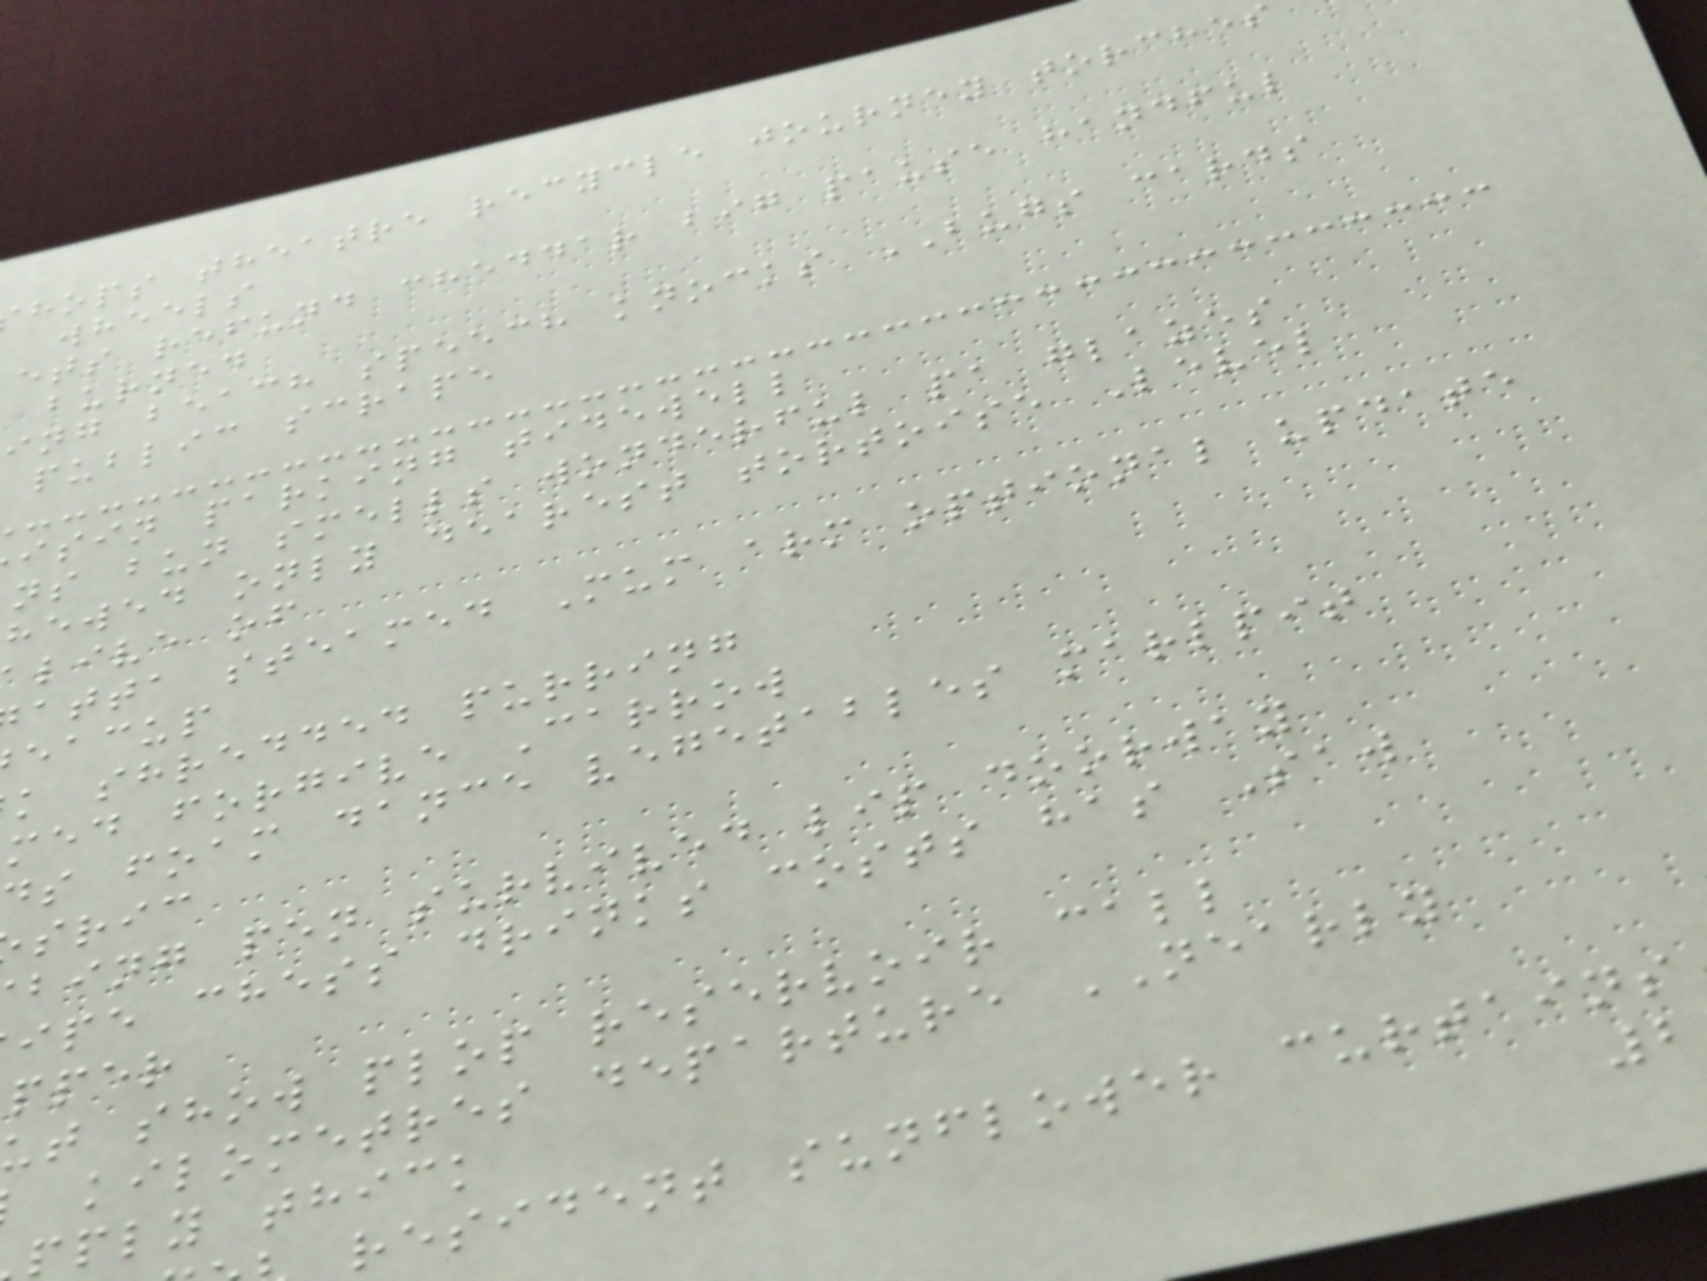hops theatre recycle journey torches
wheels
ets refund cheddar big pause handful
burned
ing beach speech knocks BUGS cards
public scrape
isin parking tidewell
ns bun smells wonderful pa glazes
hewed only dearest tortoise Level
live of
atta steamed Mum arm optional update
eacup
k shredded purring
med forgive Carrow
s foam dance vegetables marlpit
sric
bing pen survived lip doorway
ipe chess drinks costs has Saw
pper
t show plop reservoir call
kilometres departure NEARLY
pply thick
resident sunflower curtains
